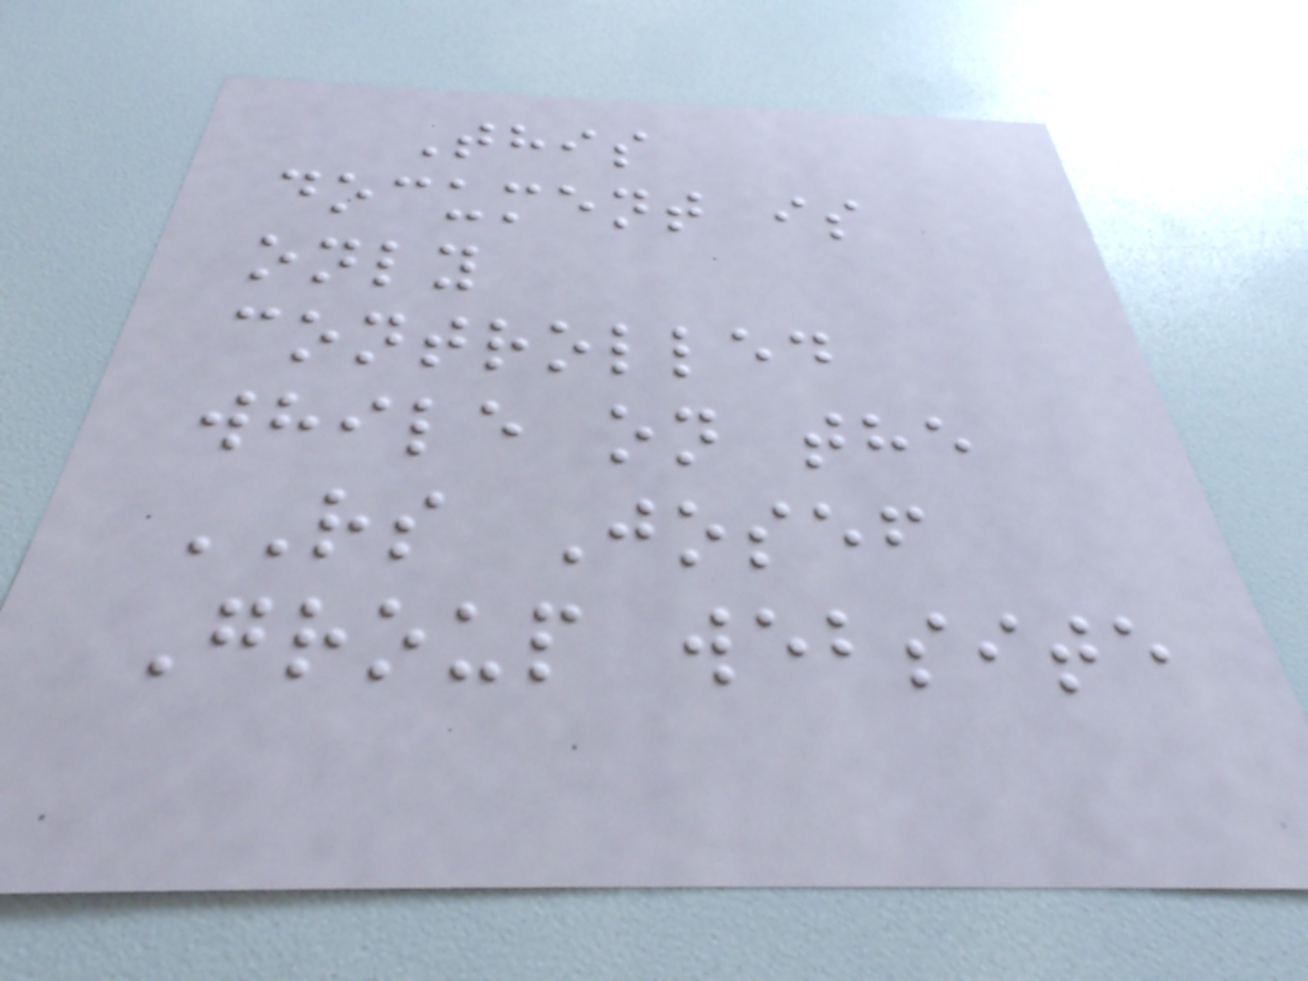This
document is
only
controlled
while on the
RS Josef
Group website
